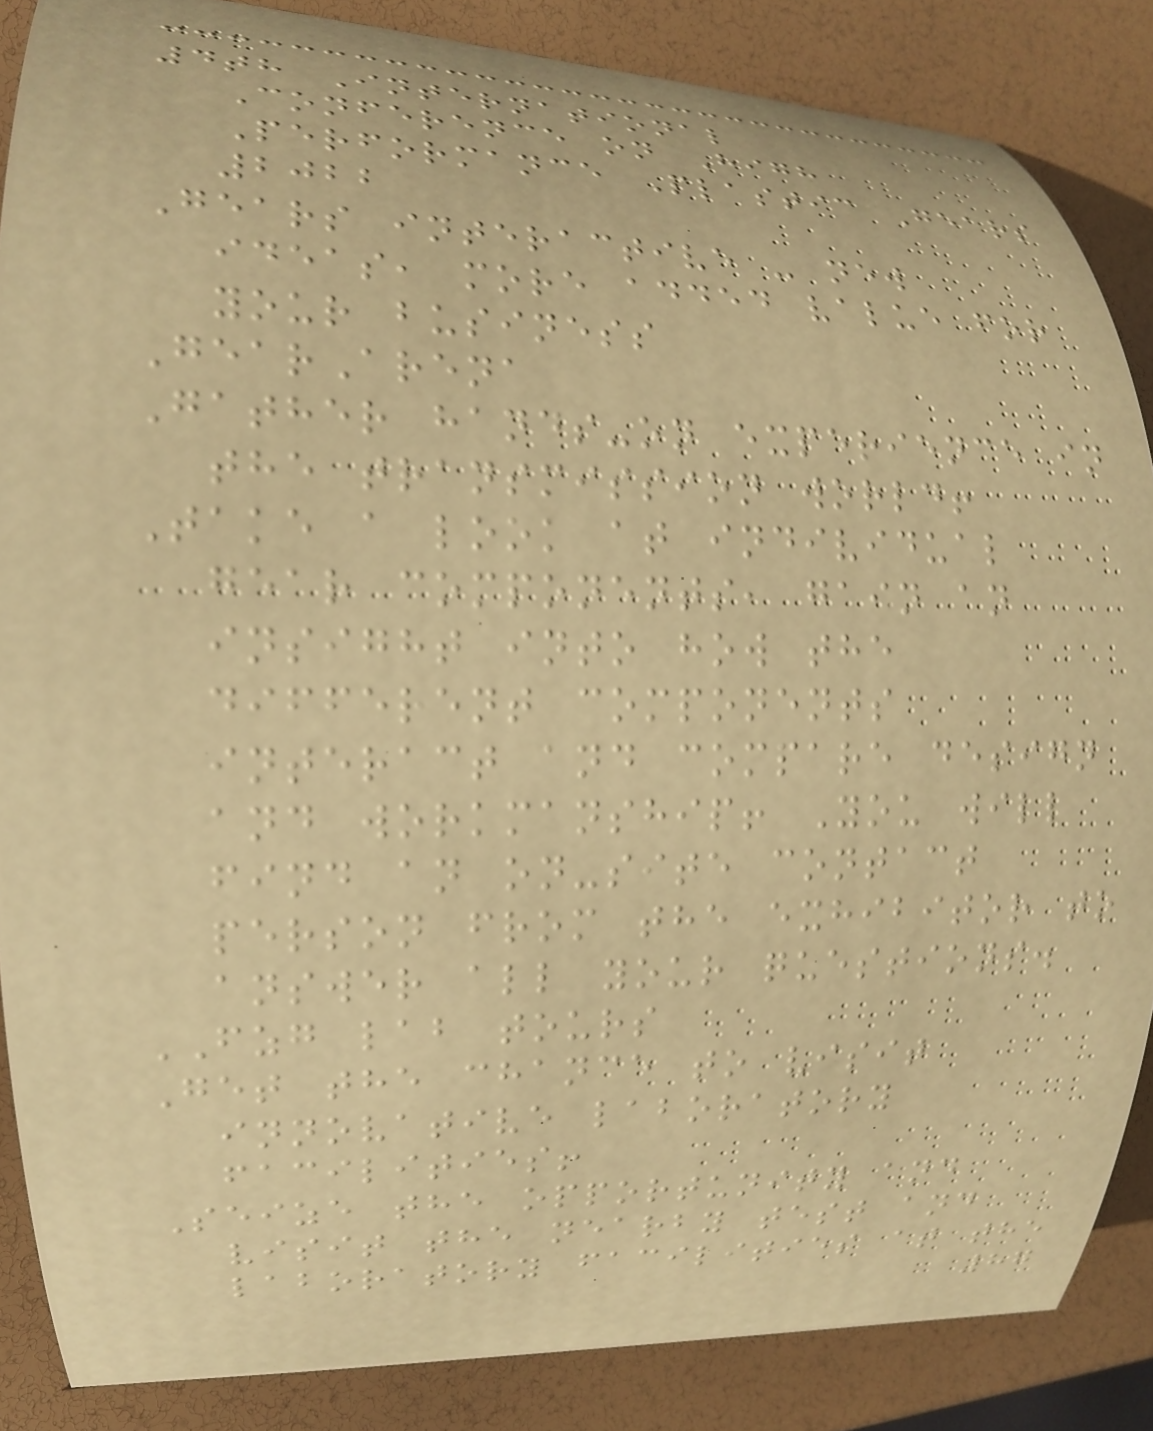4th International
Conference on High
Performance Plastic Gears
2022
Gears interactive - new
ideas, more added value for
your business
GearArena
Gather hands-on experience in
the transmission world!
Take a look at individual
gear components, gain an
insight into how the
different components
interact and compare design
and workmanship! You will
find an on-site contact
person from the exhibitor to
answer all your questions.
FZG lab tours
Get the chance to visit
innovative laboratory
facilities!
Seize the opportunity and
visit the nearby test and
laboratory facilities at the
87
